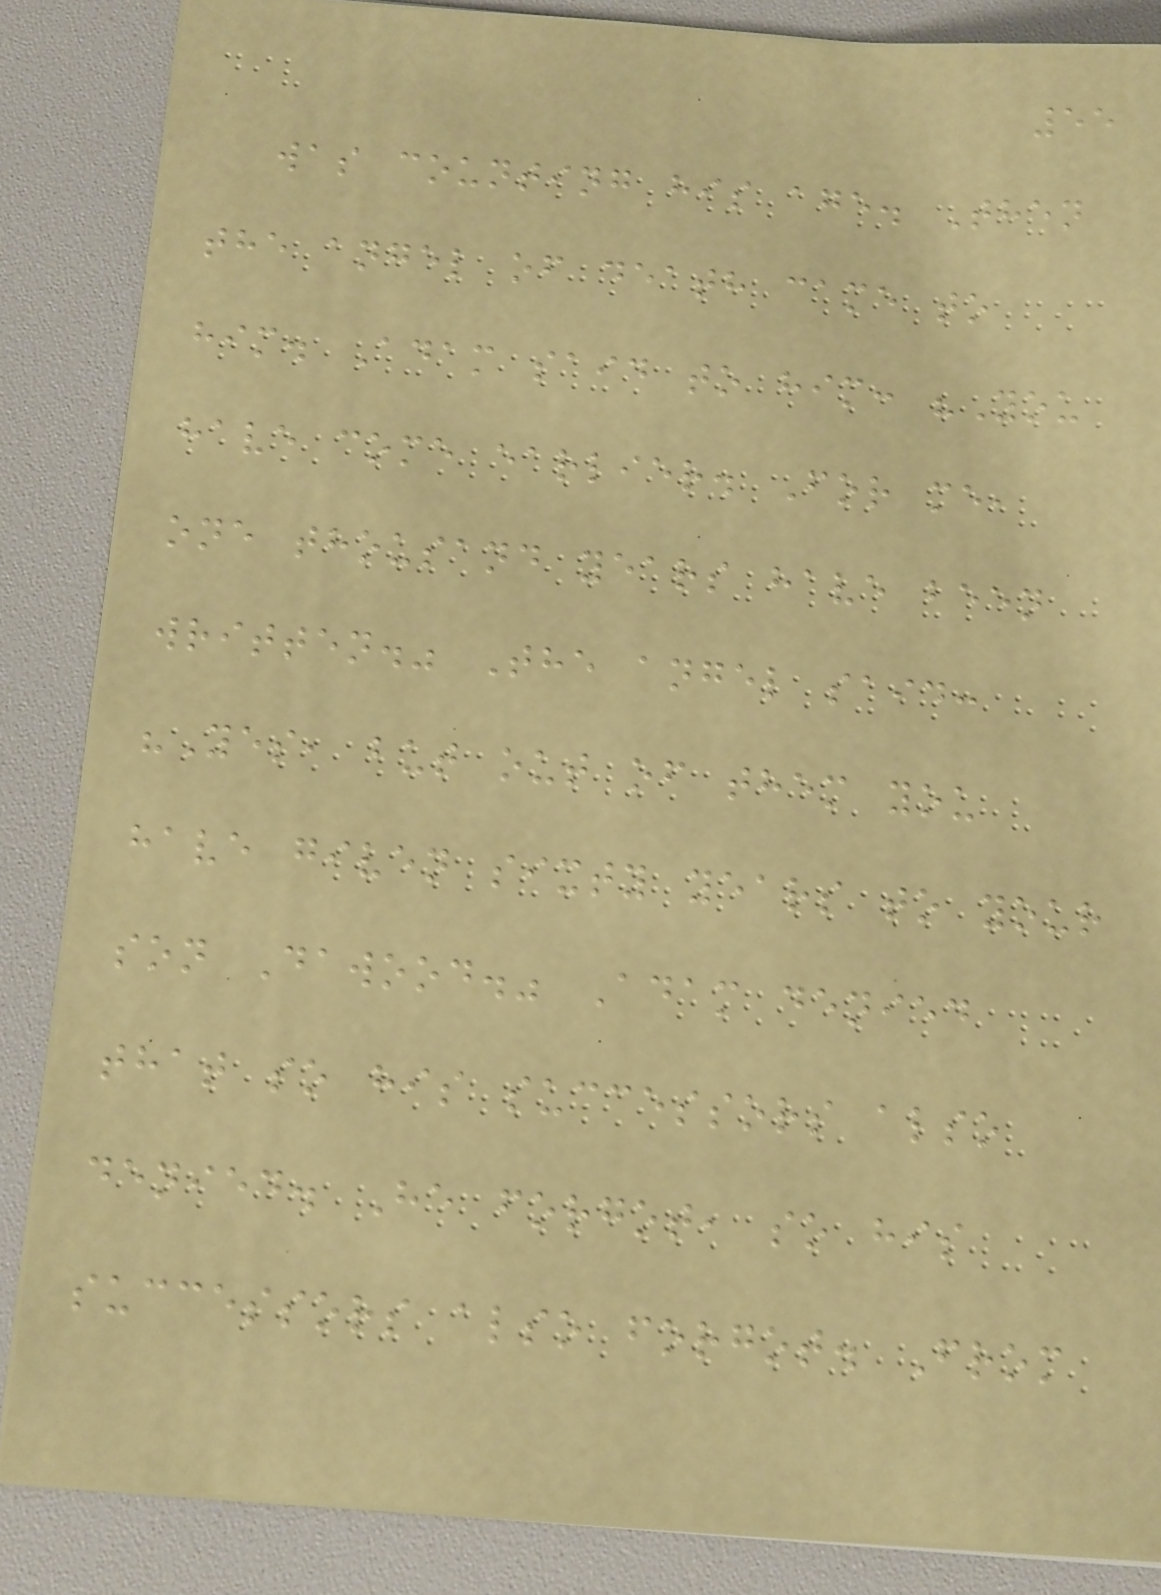55
was counting his age. Then
the angel of death came to
him. Adam said to him: "You
have come earlier. For me,
one thousand years have been
written." The angel said:
"Yes, but out of them you
have given sixty years to your
son Dawood." Adam denied
that so his successors also
denied. He forgot, so his
successors also forgot. From
